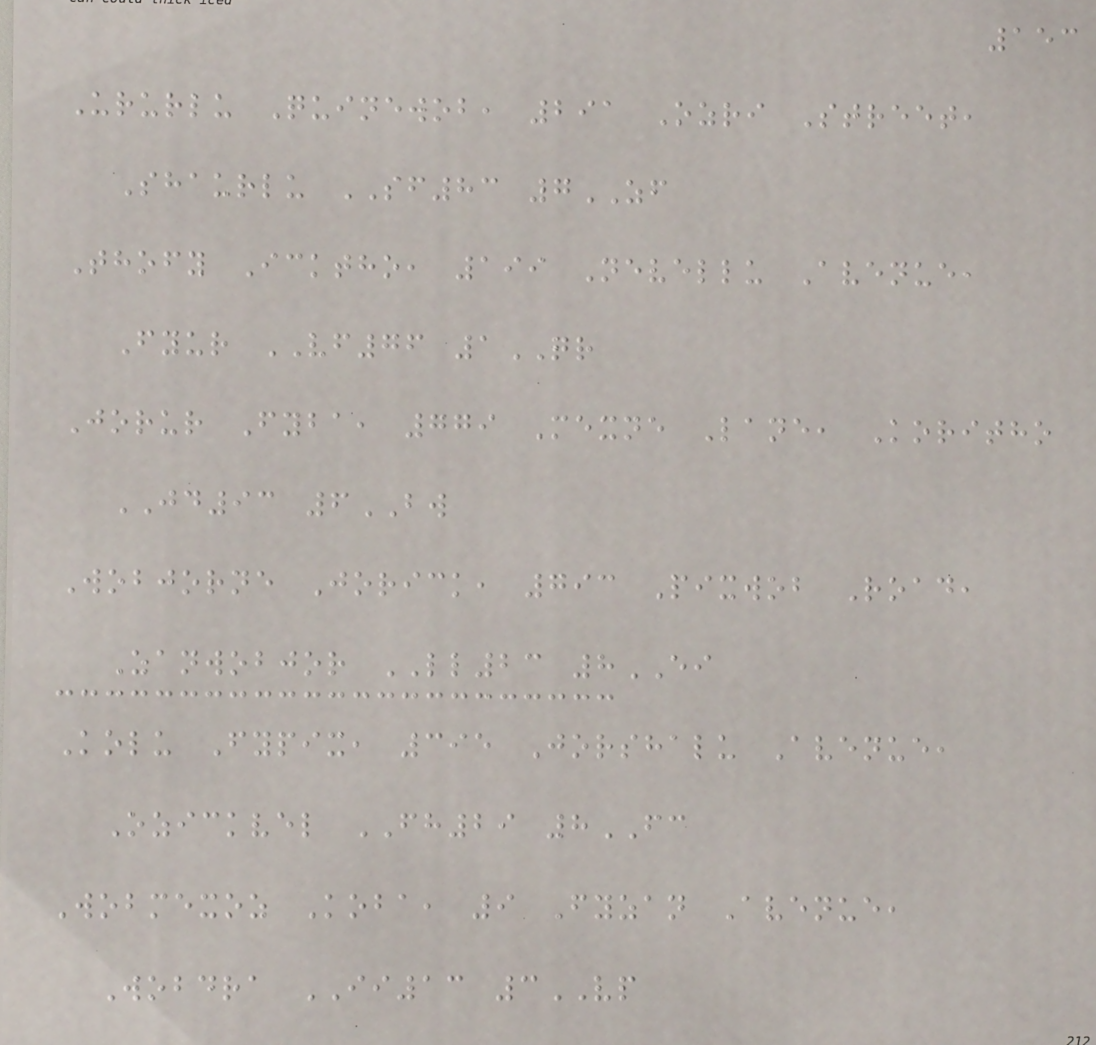153
Ururlu Quinewob, 291 Ozri Street,
Shaurlu SF83 7ZF
Thofy Icktho, 199 Nevellu Avenue,
Fyur VF76 1QR
Jorur Fyba, 779 Mexne Lane, Koritho
JD93 6BW
Wobjorne Jorick, 793 Pixwob Road,
Zanwobjor LL23 8EI
Kolu Fypix, 395 Jorshalu Avenue,
Ozickvel FH29 8FC
Wobmexoz Koba, 9 Fyzan Avenue,
Wobdra II13 3VP
